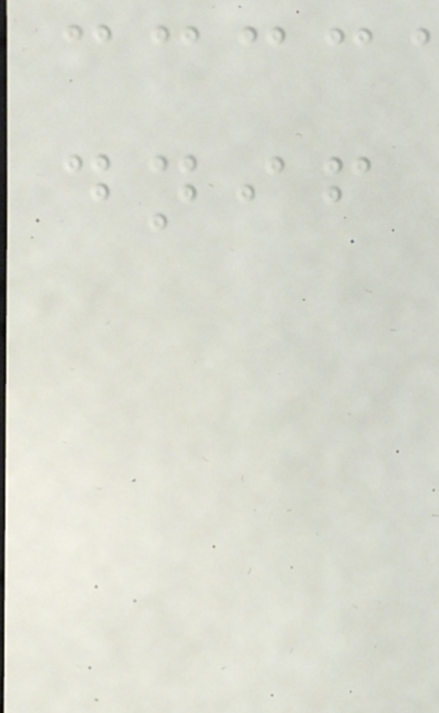dnif
